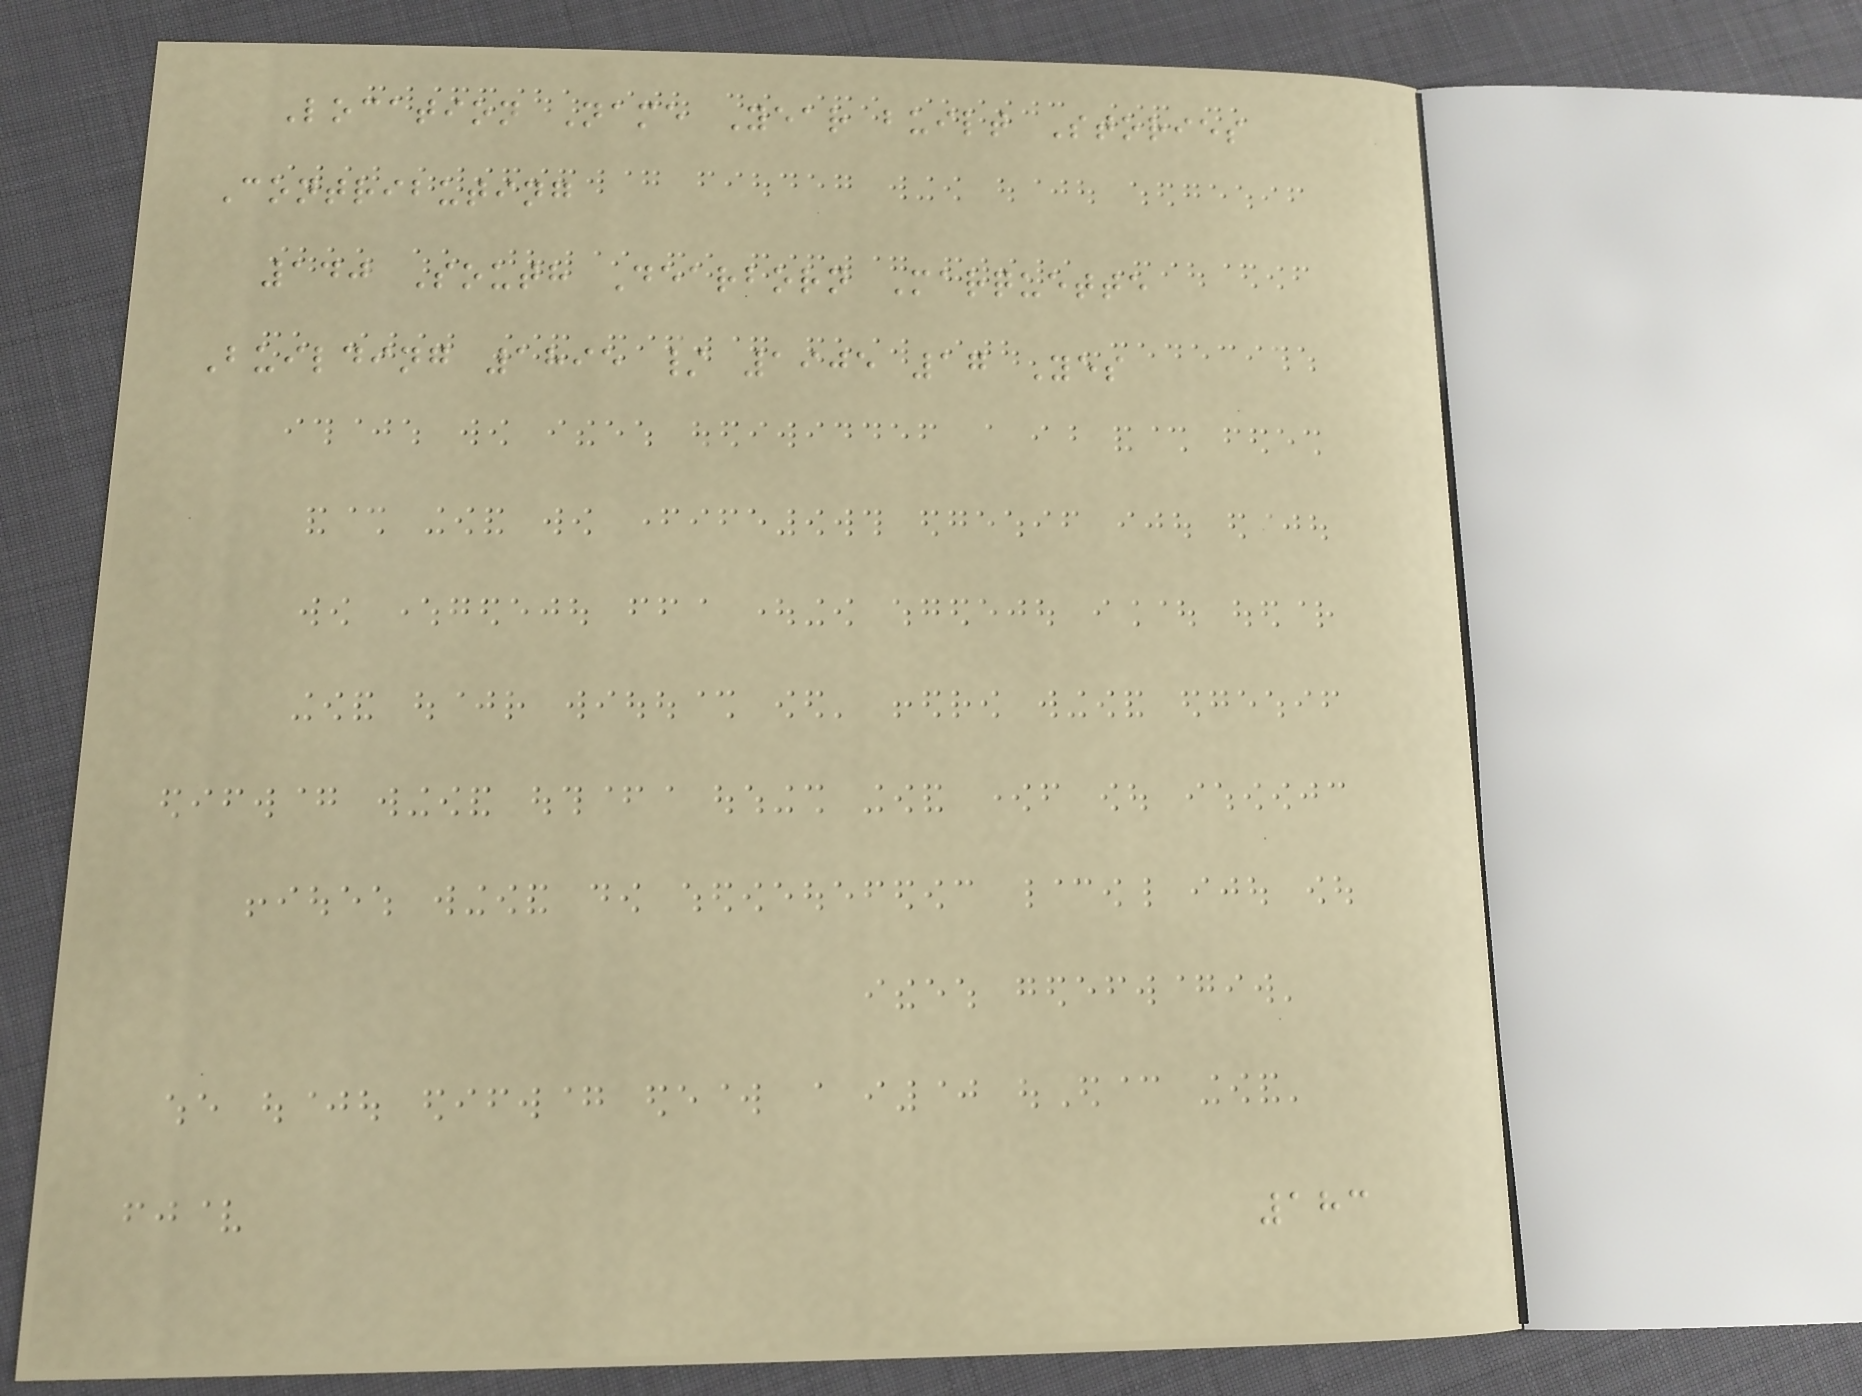Location Name Year built Stories
Contributing
140 South Dearborn Marquette
Building 1895 / 1905 17 Yes
183
